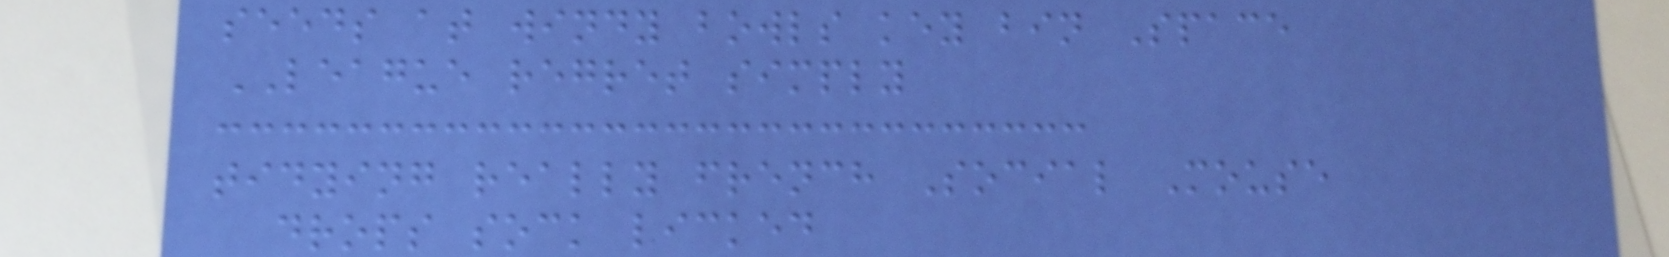seeds at windy bowls key bin Space
LEAGUE regret simply
tidying really french Social Mouse
drops sock licked
